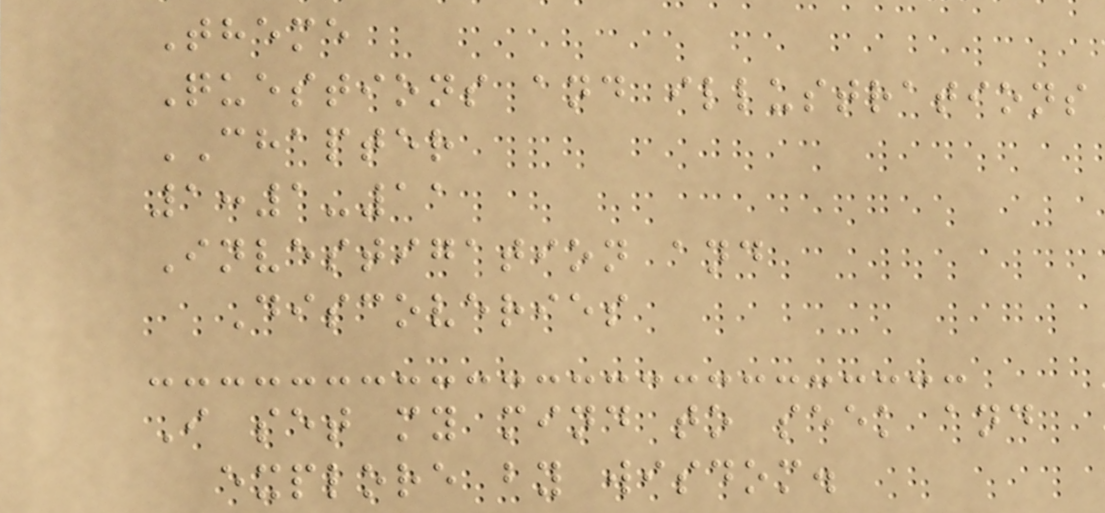Theme
Questions and illustrations
CHAPTER
1:1-11
Investigation and
Discoveries
I set my mind to seek and
explore by wisdom.
